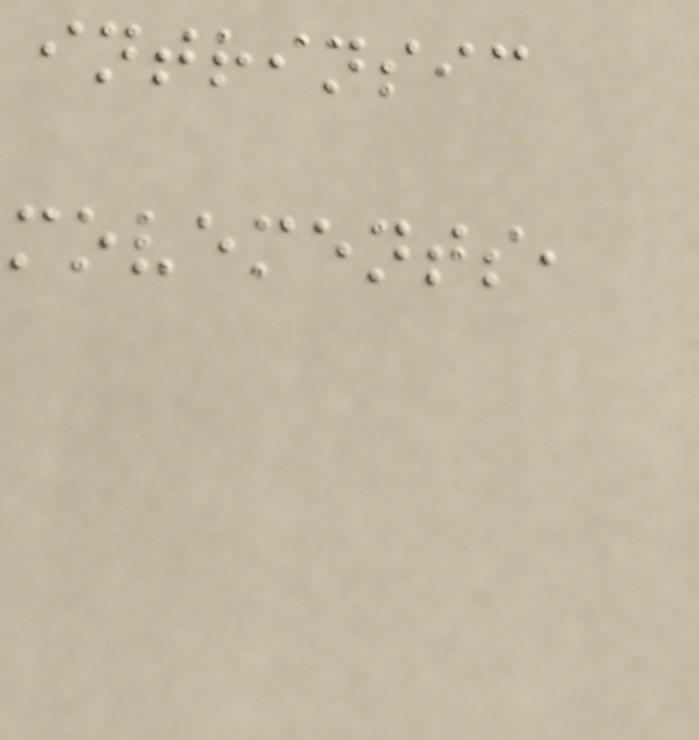intrinsic
movements,
